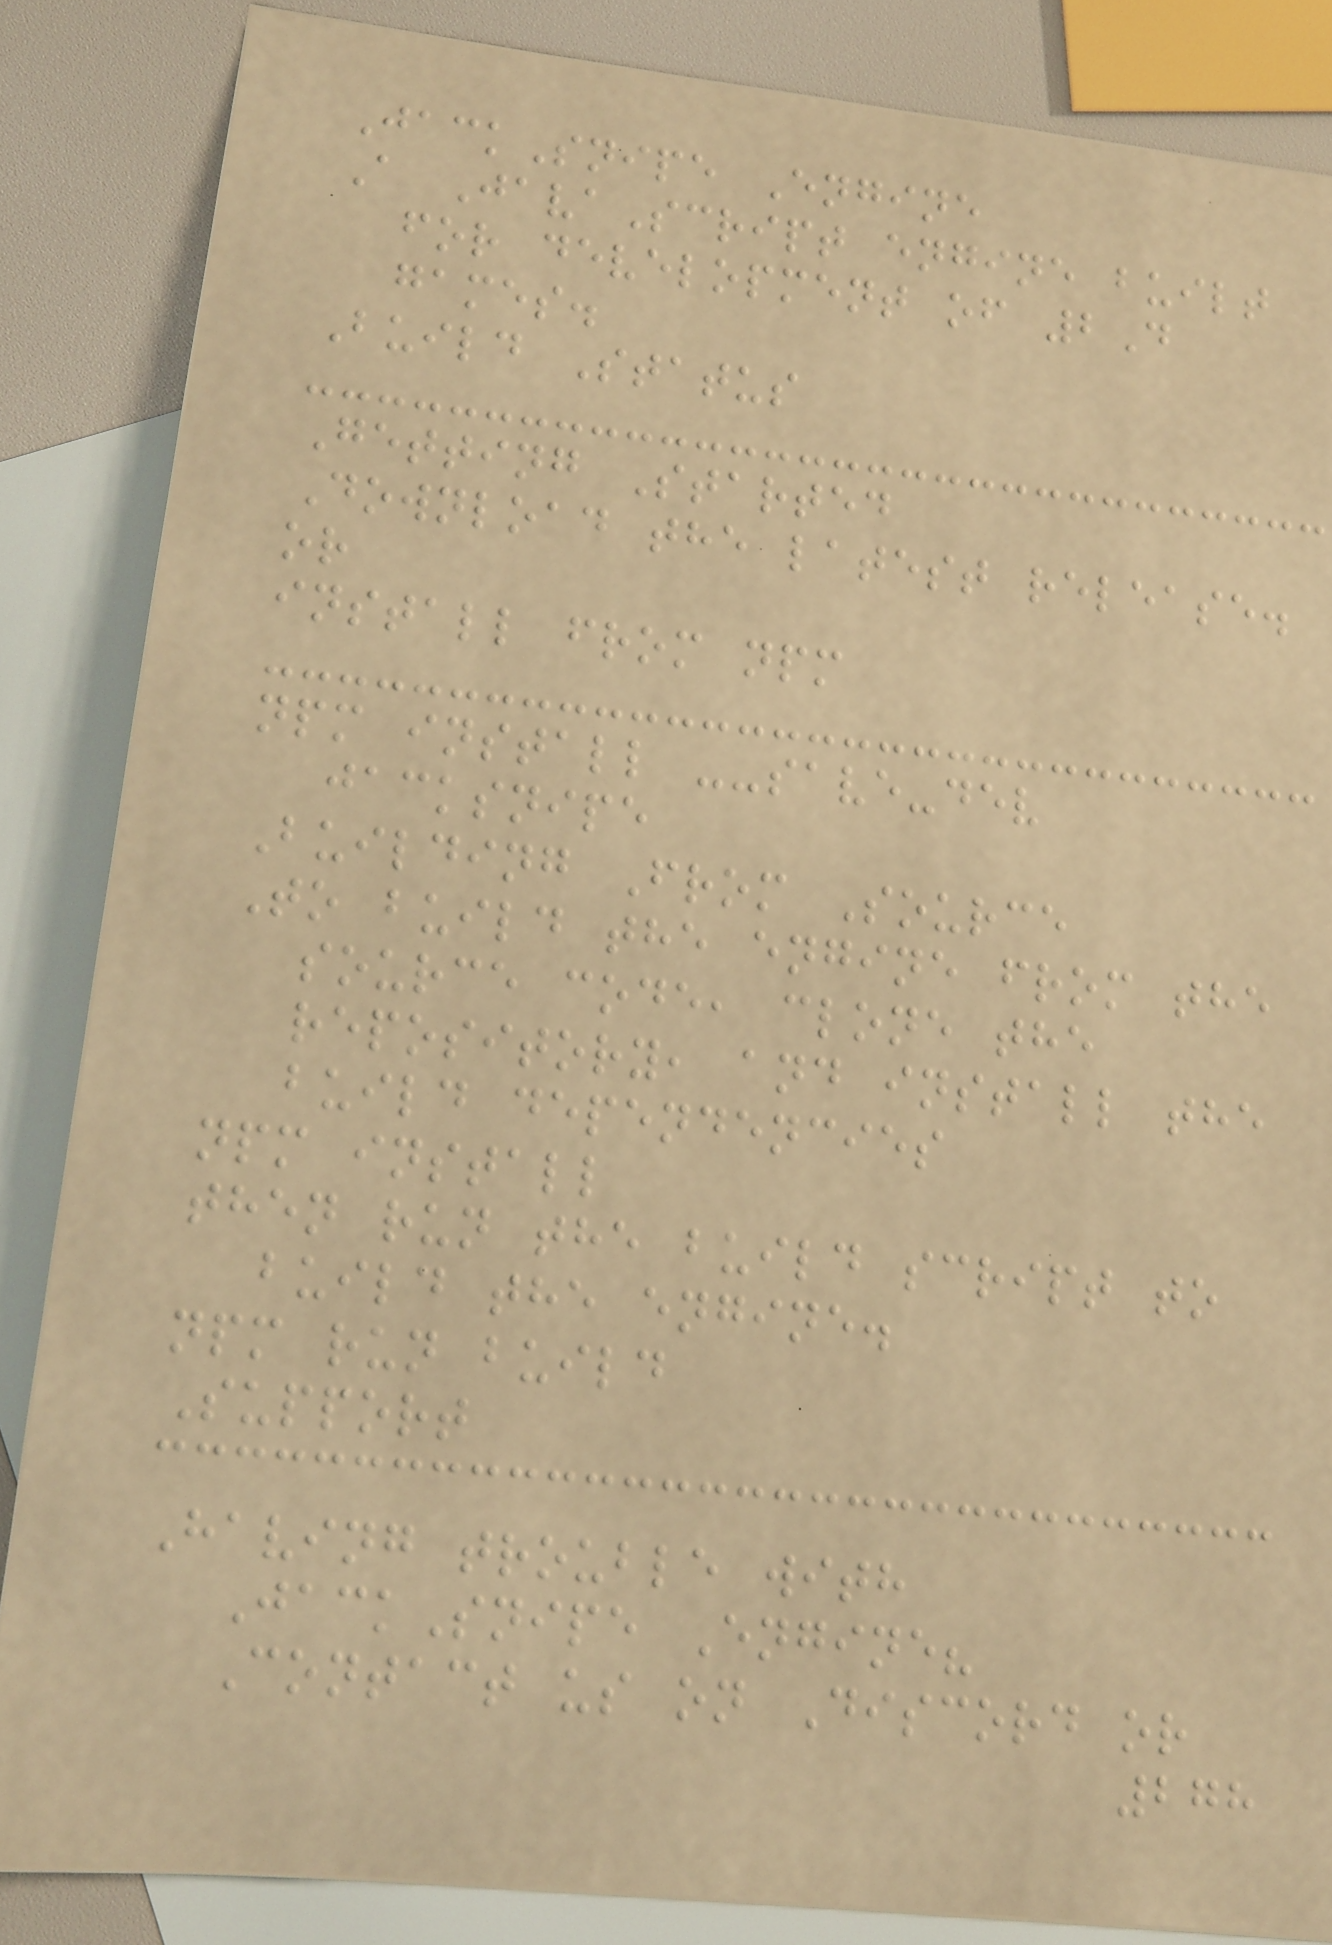JackSnipe Engine
A JavaScript engine built
for development of 2D
games.
Build Status
Getting Started
Download the latest release.
or
install from npm
npm install --save-dev
jacksnipe
Building From Source
To build the engine from the
source code, clone the
repository, and install the
build dependencies
npm install
then run the build script to
build the engine.
npm run build
Support
Having trouble with
JackSnipe Engine?
Contact us on Discord or
278
